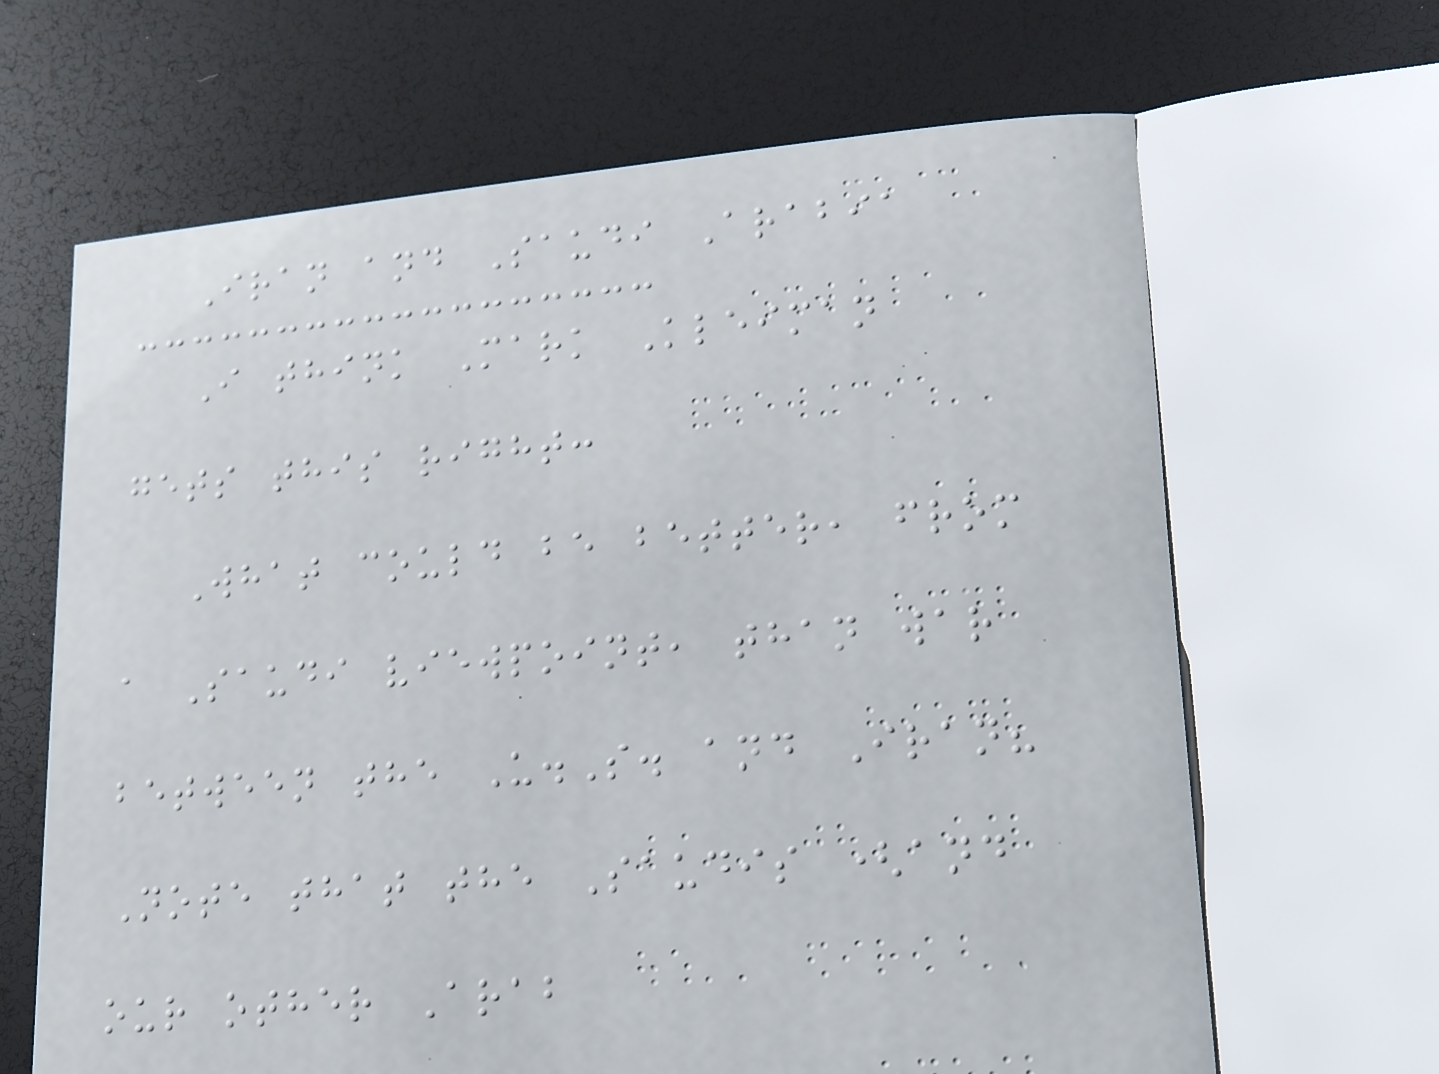Iran and Saudi Arabia
I think Mark Kleiman
gets this right:
What could be better, from
a Saudi viewpoint, than war
between the U.S. and Iran?
Note that the Saudis (and
our other Arab
